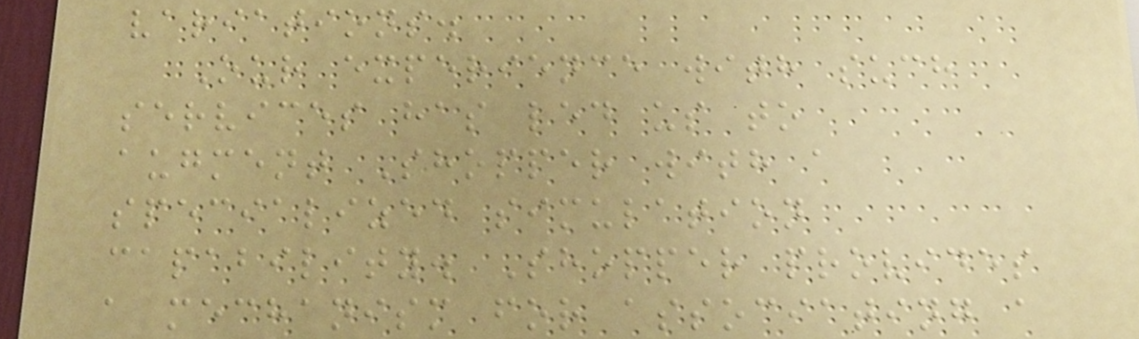variations.
Our experience with such
services has led us to
augment Shopper with a
specialized simulation
capability. Shopper provides
a mechanism for associating a
